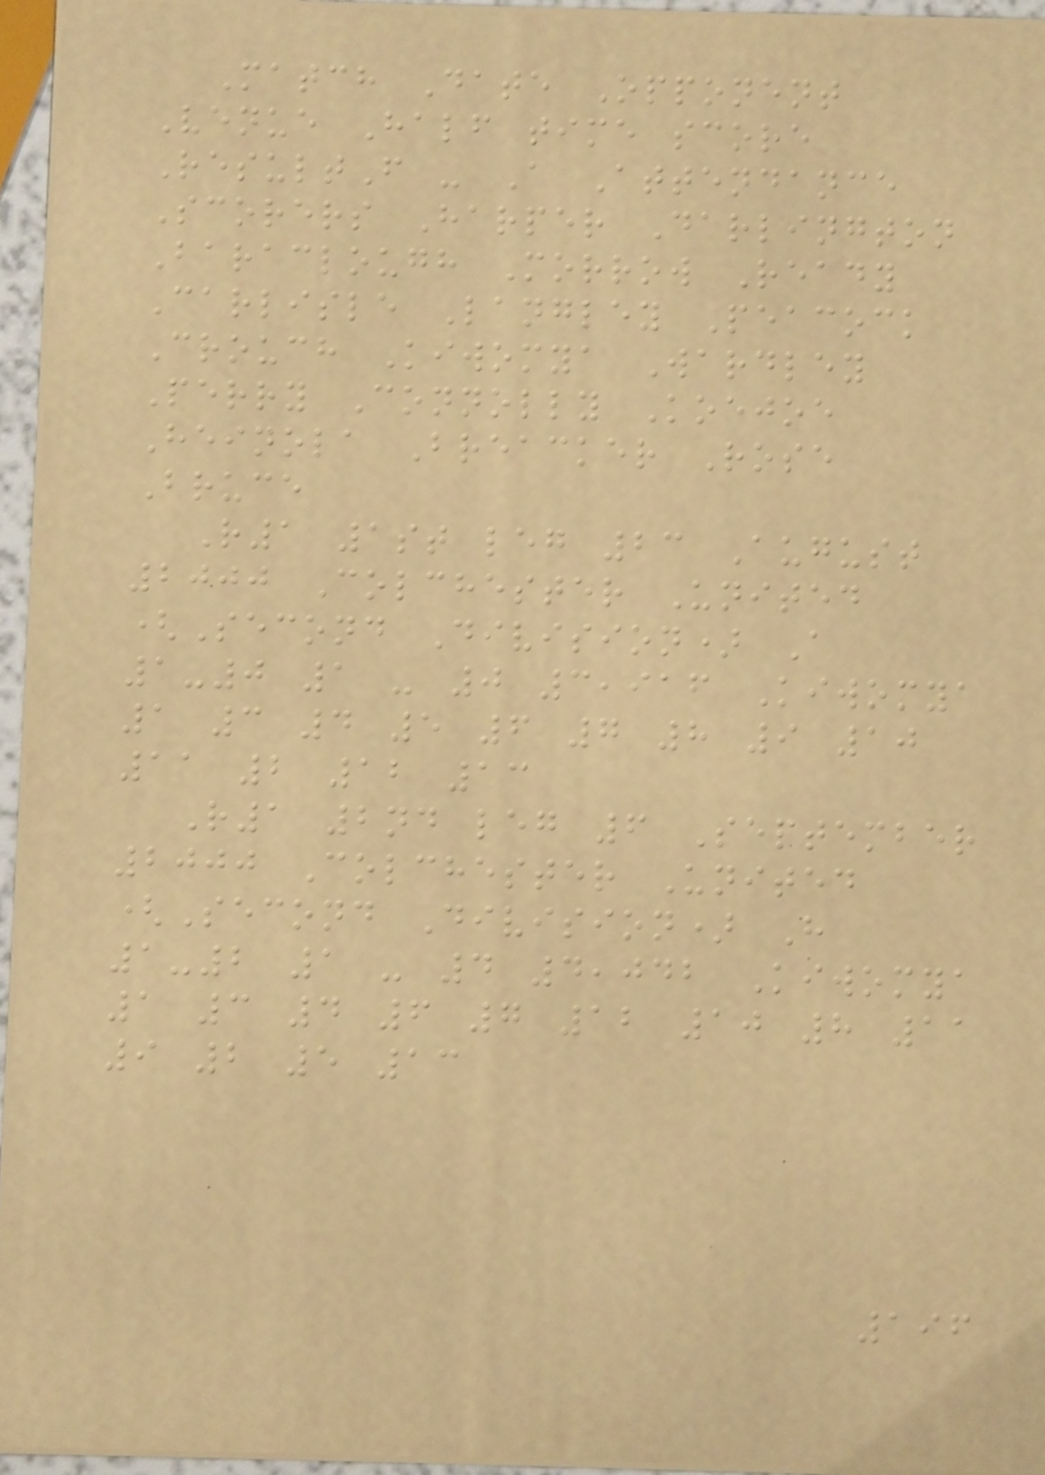Match Date Opponent
Venue Half time score
ResultF - A Attendance
Scorers Harper Darlington
Baraclough Morrow Ready
Carlisle Langley Peacock
Crouch Kiwomya Wardley
Perry Connolly Koejoe
Heinola Breacker Rose
Bruce
R1 1st leg 23 August
2000 Colchester United
(Second Division) A
1-0 1 - 0 3,916 Kiwomya
1 3 4 5 6 7 8 9 10
11 2 12 13
R1 2nd leg 6 September
2000 Colchester United
(Second Division) H
1-2 1 - 4 4,042 Kiwomya
1 3 4 6 7 12 10 8 11
9 2 5 13
196
